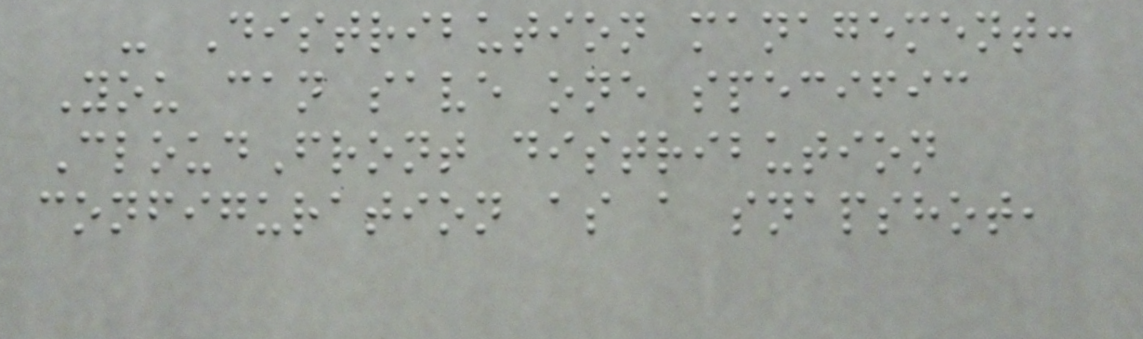- Distribution management:
You can save one specific
CloudFront distribution
configuration as a snapshot,
